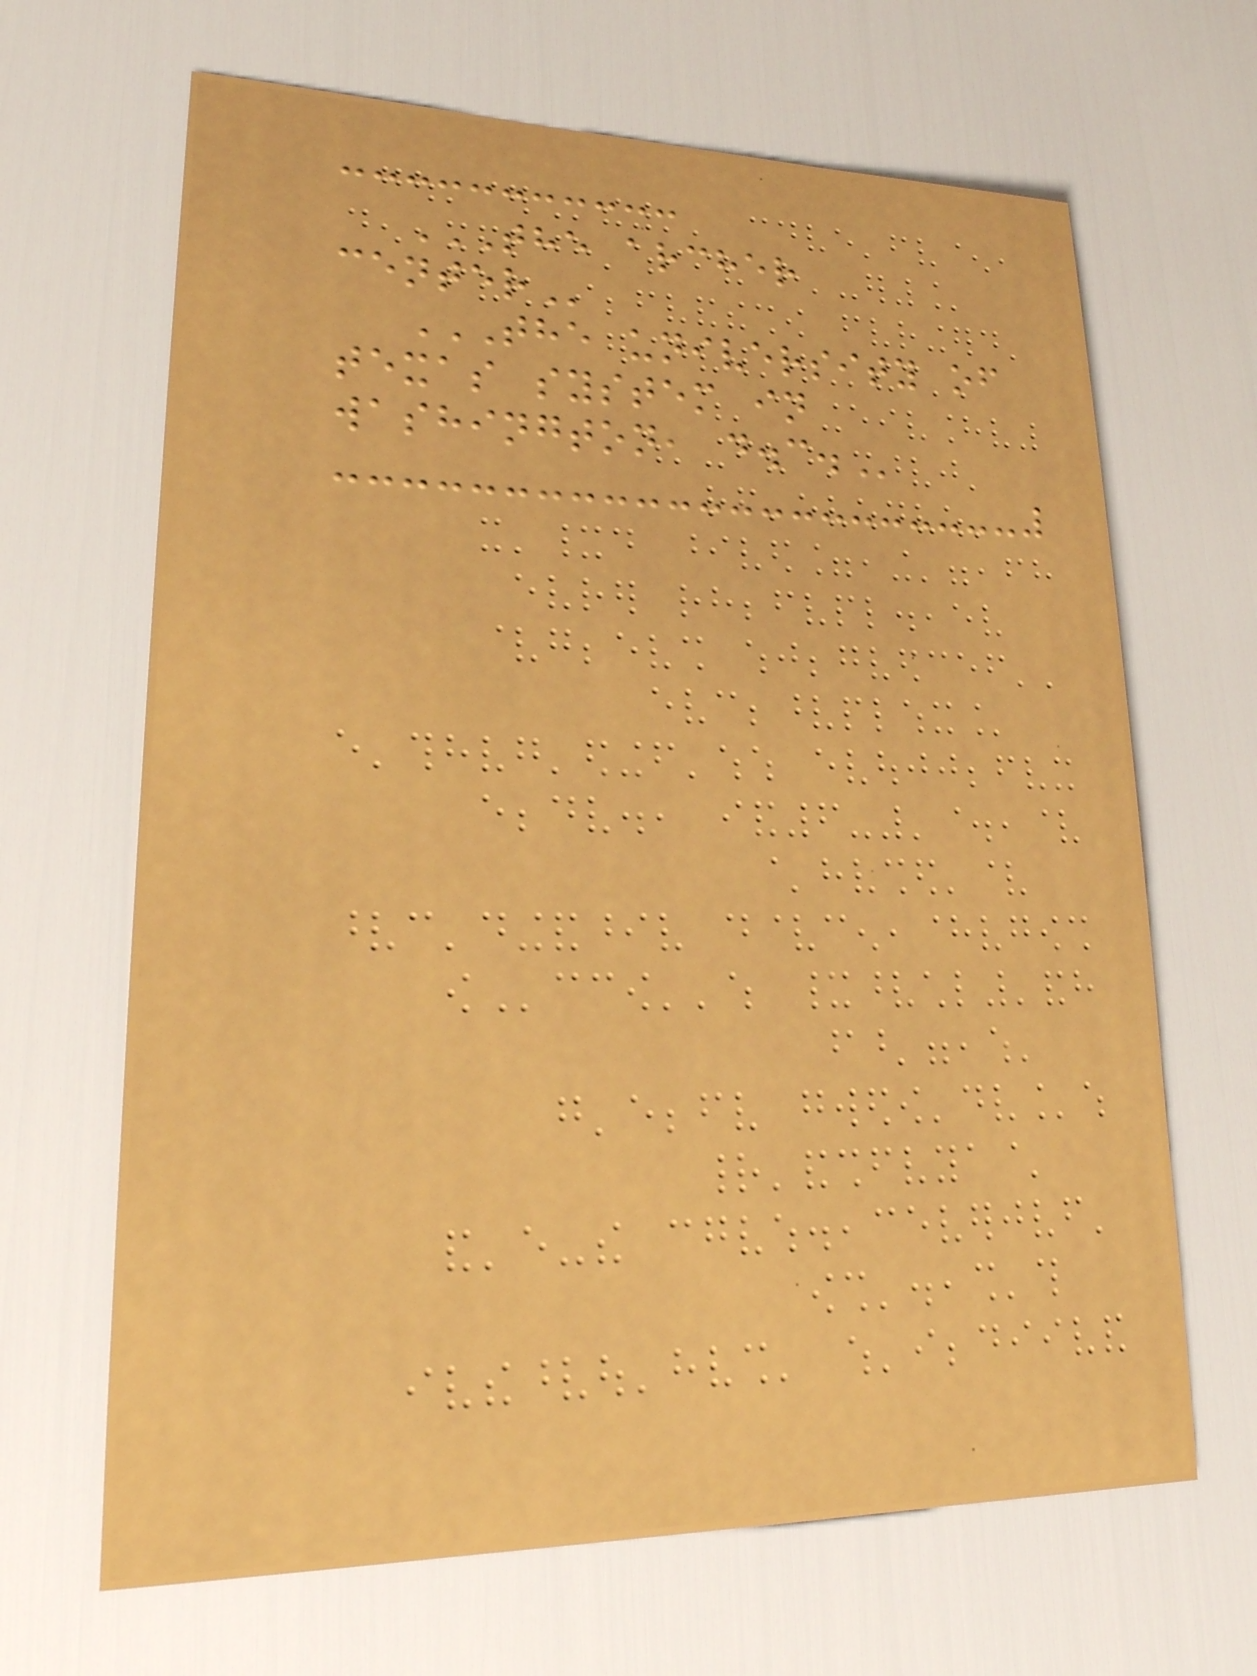THE ARCHER
CENTER
THE UNIVERSITY OF
TEXAS SYSTEM IN
WASHINGTON, D.C.
